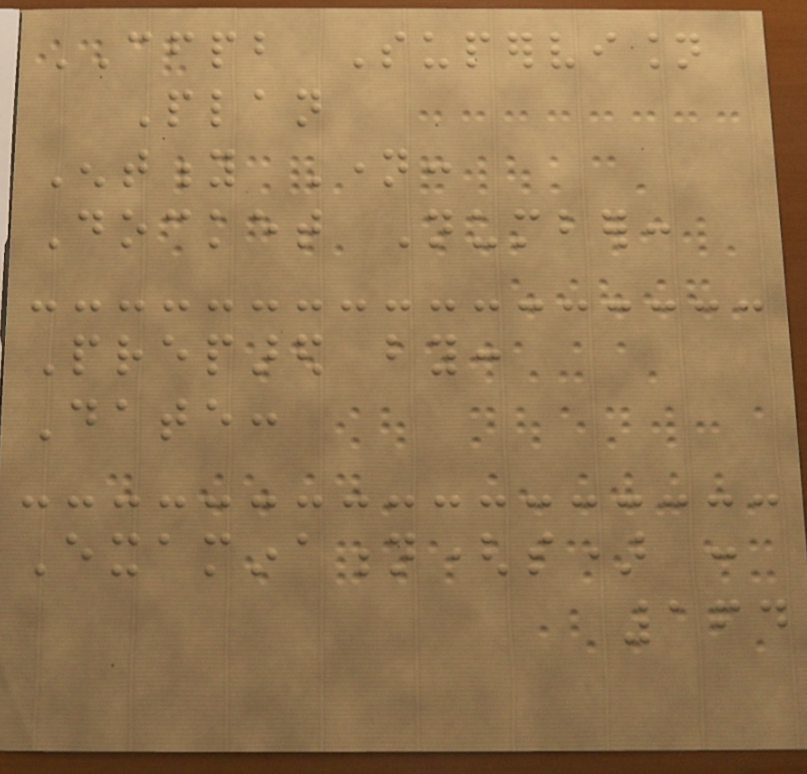CFPB Supervision
Plan
Entity Name:
Docket Number:
Prepared by:
Date:
Examination(s) :
164
